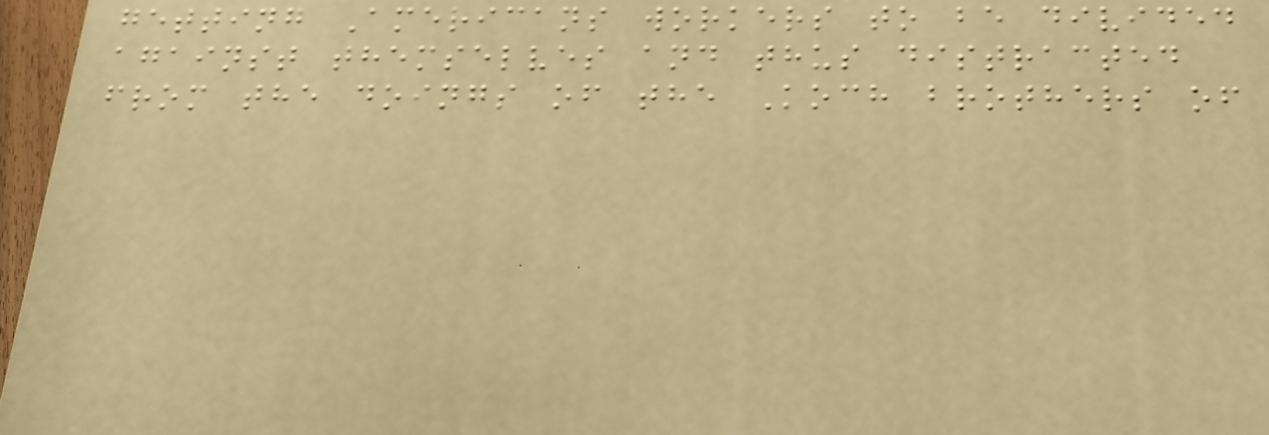getting Americans workers to be divided
against themselves and thus distracted
from the doings of the Koch brothers of
